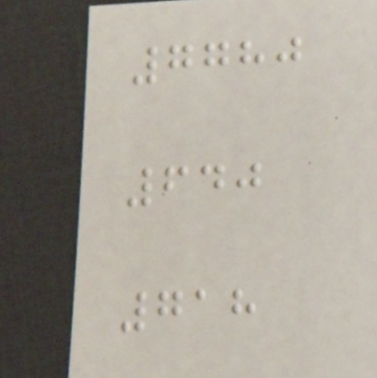7780
640
718
